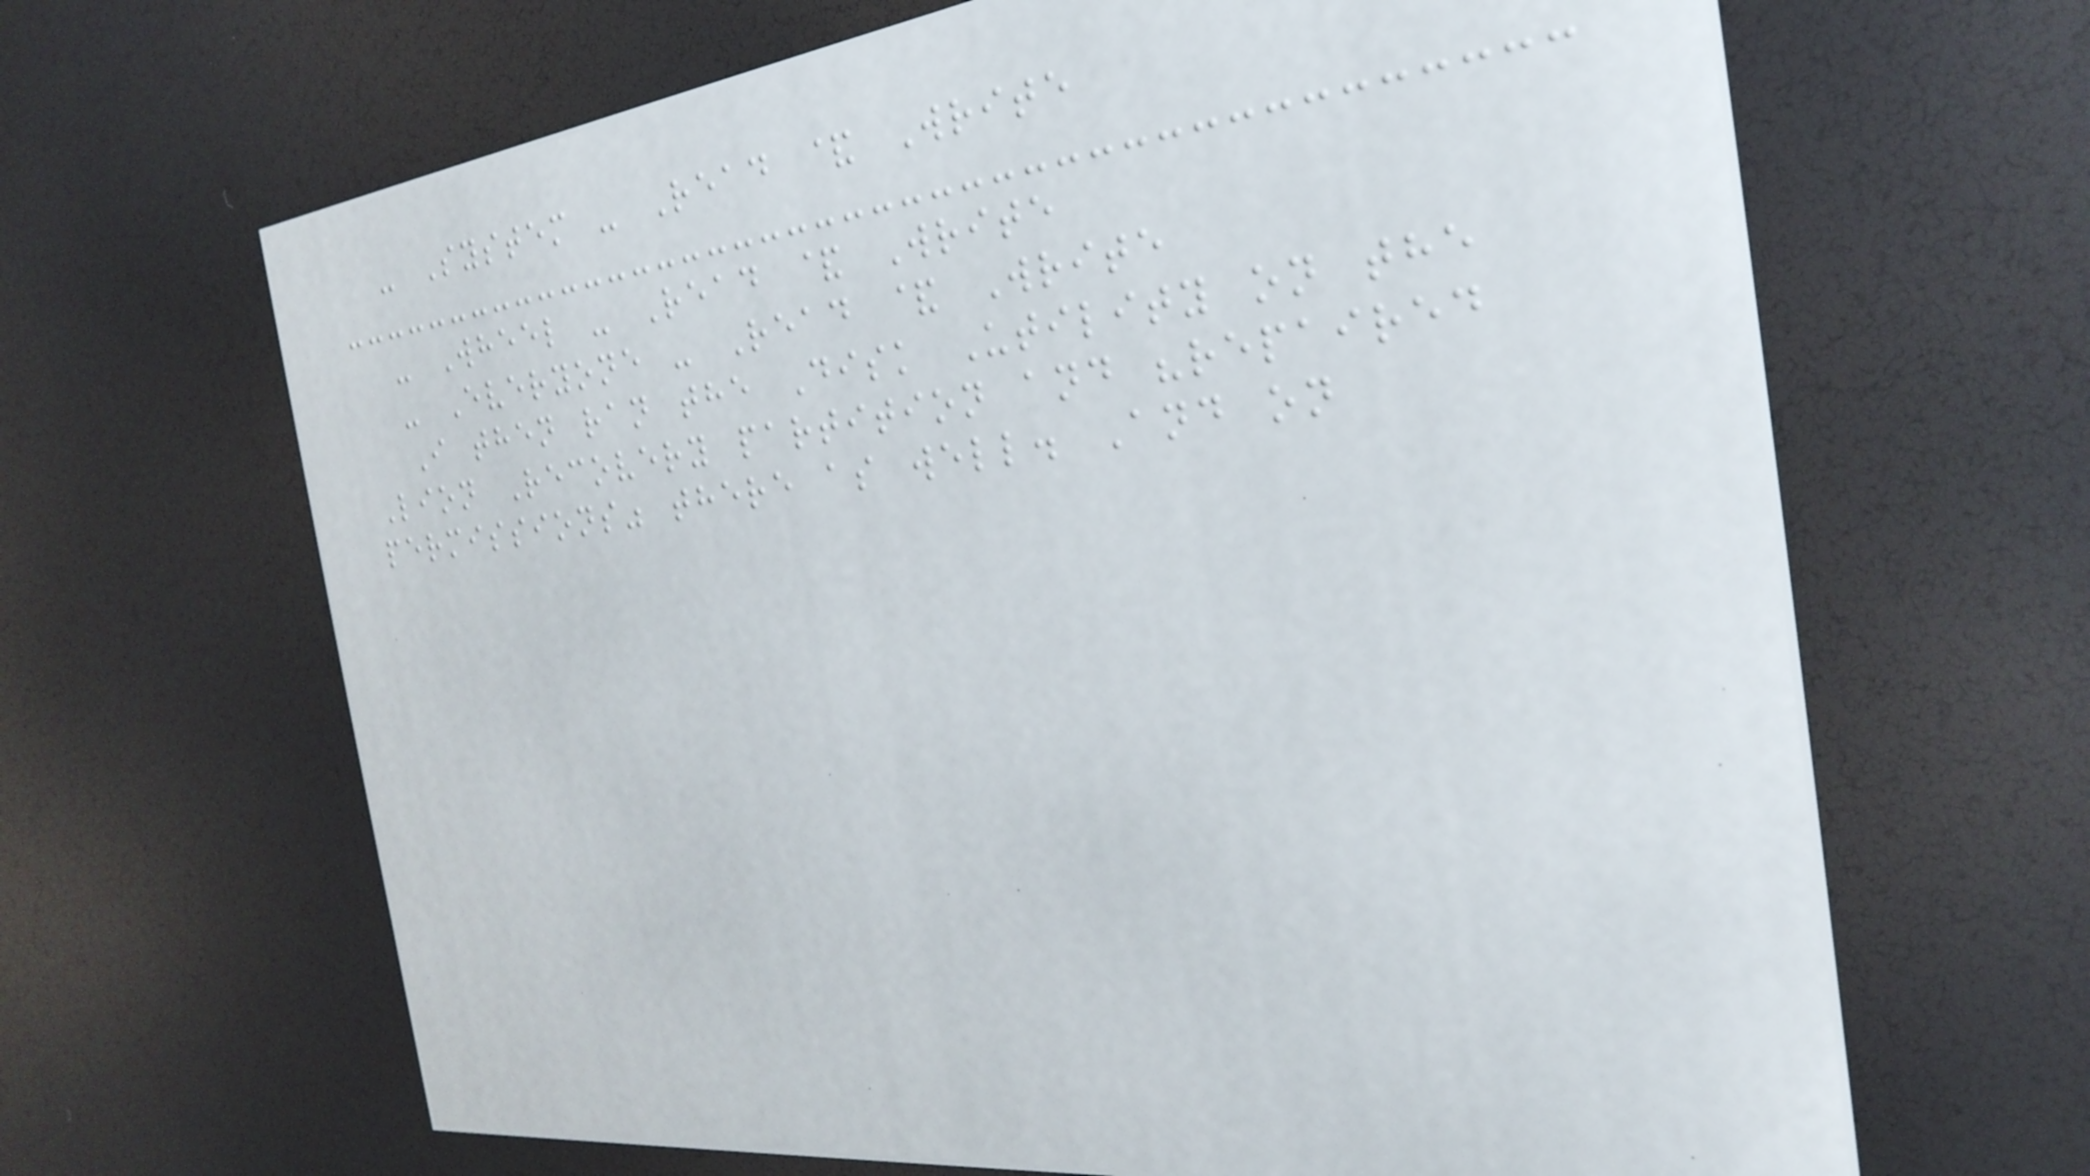- System - Read & Write
- Wheel - Read & Write
- Everyone - Read & Write
I then ran the Disk Utility on the
Lion Recovery partition and "repaired
permissions" there as well. And on
